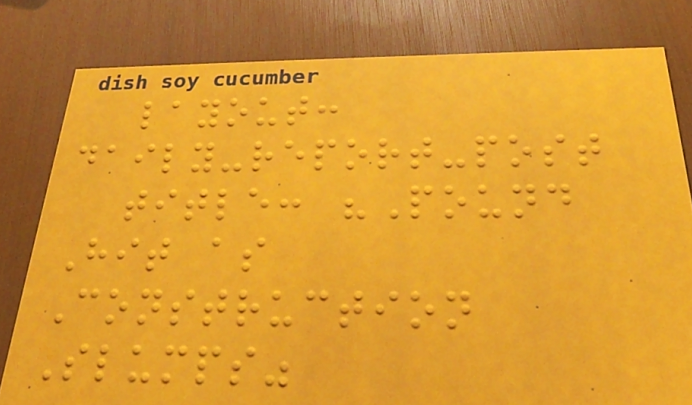layout:
daily-report-post
title: "Pound
Hit as
Construction
Slumps"
